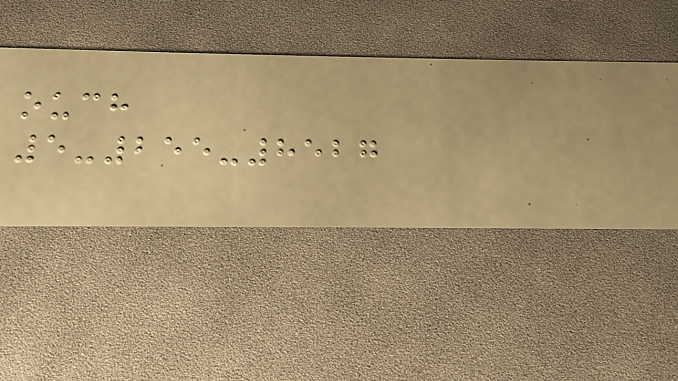ouch
5-255-8527
